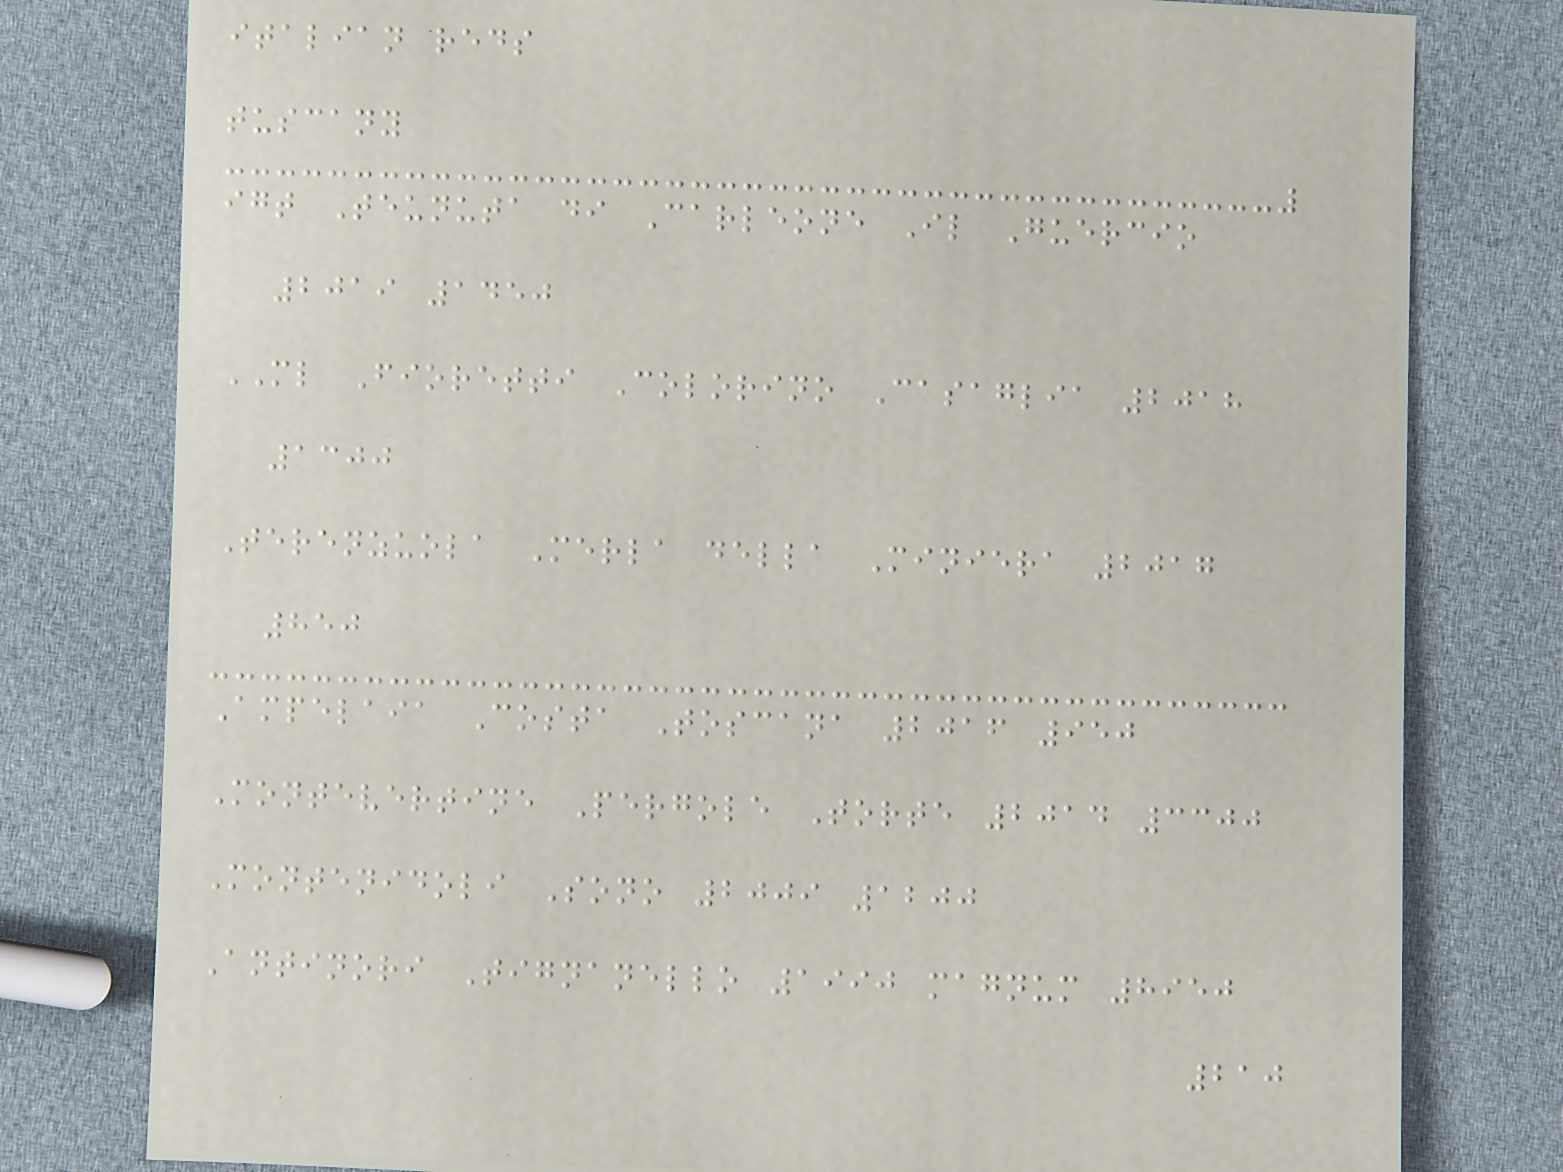italian reds
tuscany
igt Teunuta di Carleone Il Guercio
2019 1450
ML Fioretti Colorino Casaglia 2018
1300
Terenzuola Merla della Miniera 2017
850
Ampelaia Costa Toscana 2016 950
Montevertine Pergole Torte 2014 3300
Montenidoli Sono 2009 1200
Antinori Tignanello 1990 magnum 8950
210
